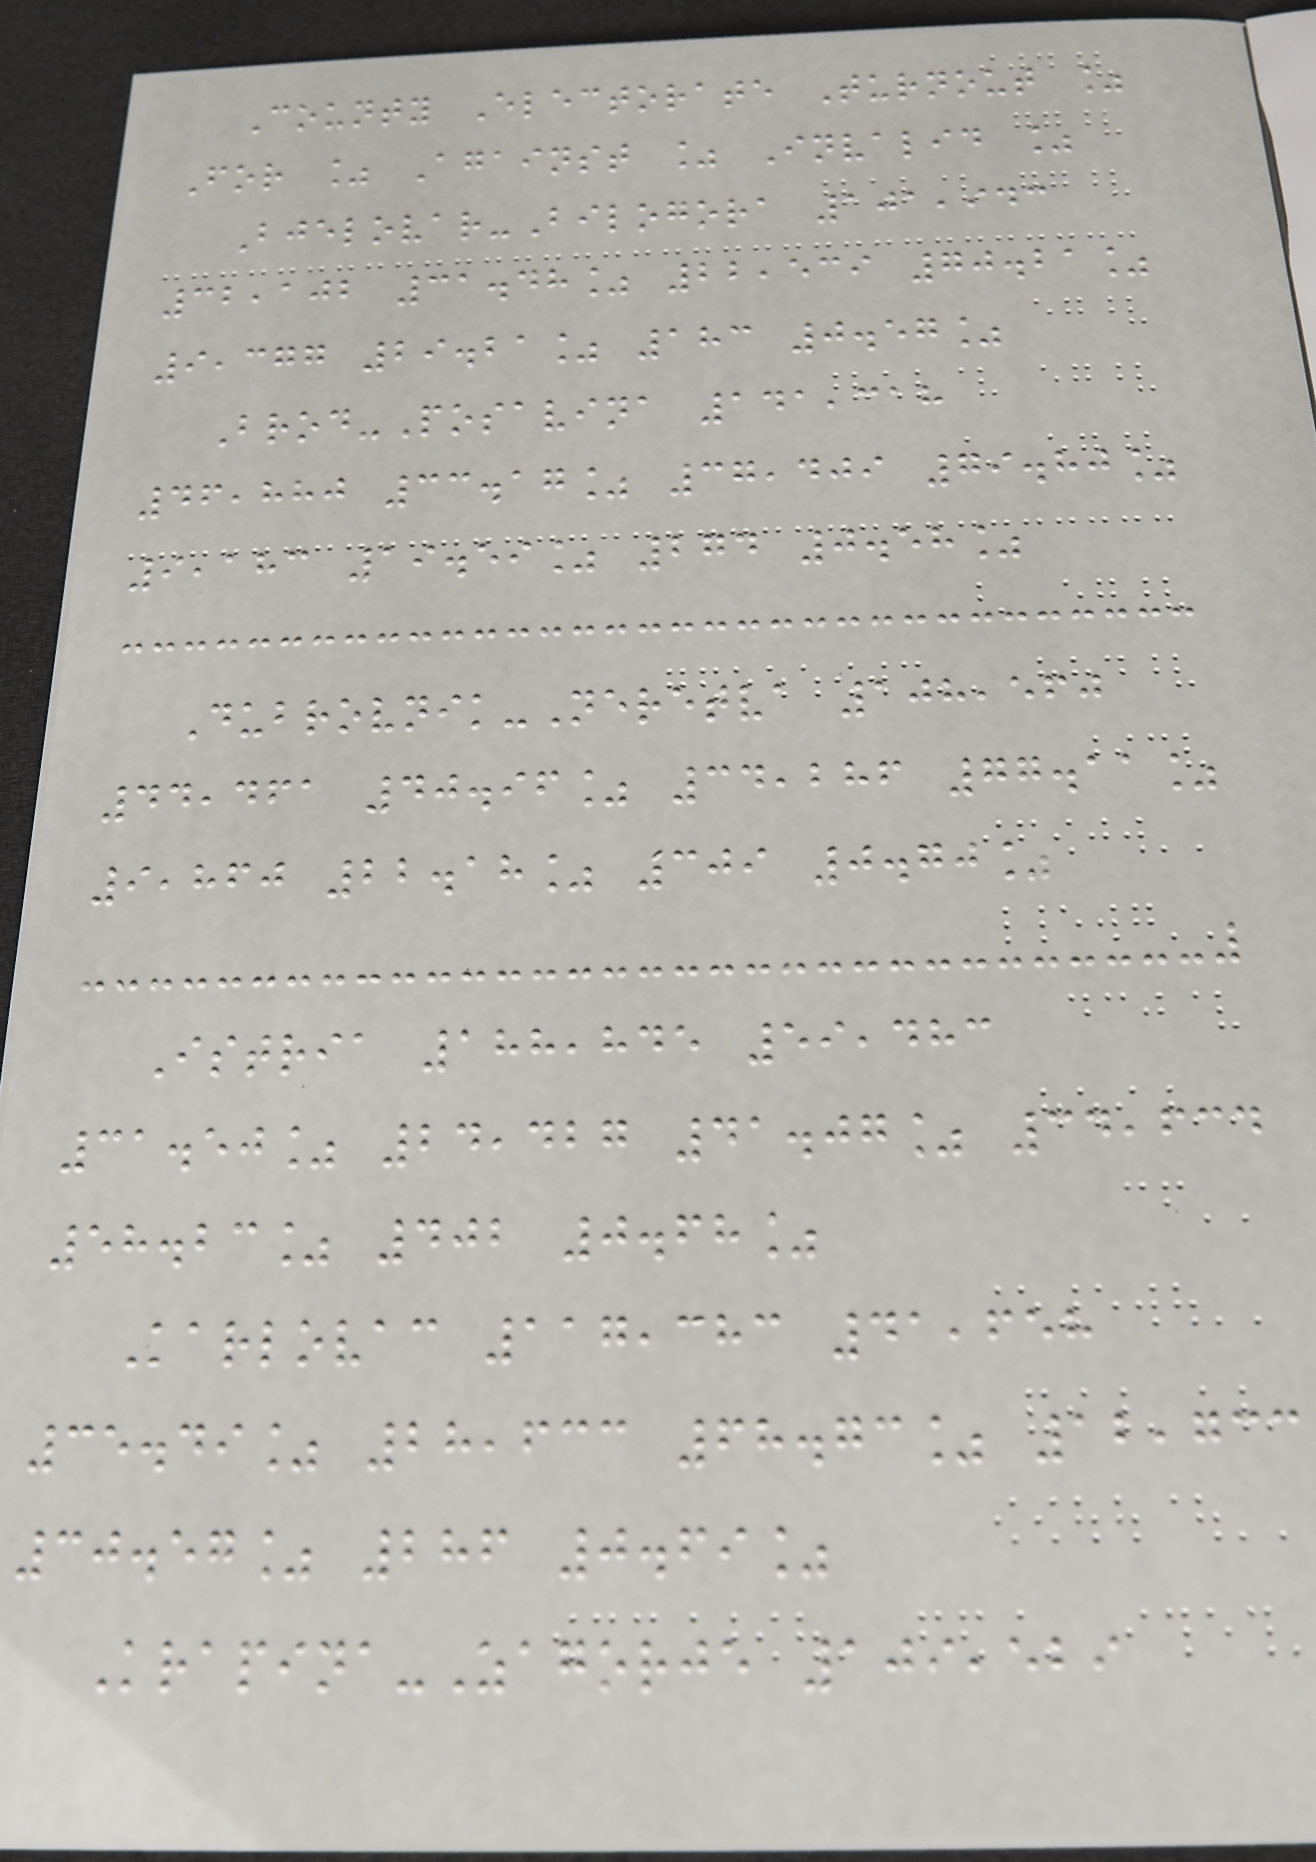County Electorate Turnout %
For % Against % Invalid %
Bjelovar-Bilogora 101,943
32,102 31.48% 22,539 70.21%
9,377 29.21% 183 0.57%
Brod-Posavina 141,318
46,880 33.17% 37,409 79.80%
9,183 19.59% 274 0.58%
Dubrovnik-Neretva 108,560
44,461 40.96% 34,286 77.11%
9,860 22.18% 309 0.70%
Istria 188,845 59,483
31.50% 24,427 41.07% 34,634
58.23% 402 0.68%
Karlovac 117,383 41,658
35.49% 28,633 68.73% 12,733
30.57% 286 0.69%
Krapina-Zagorje 109,529
